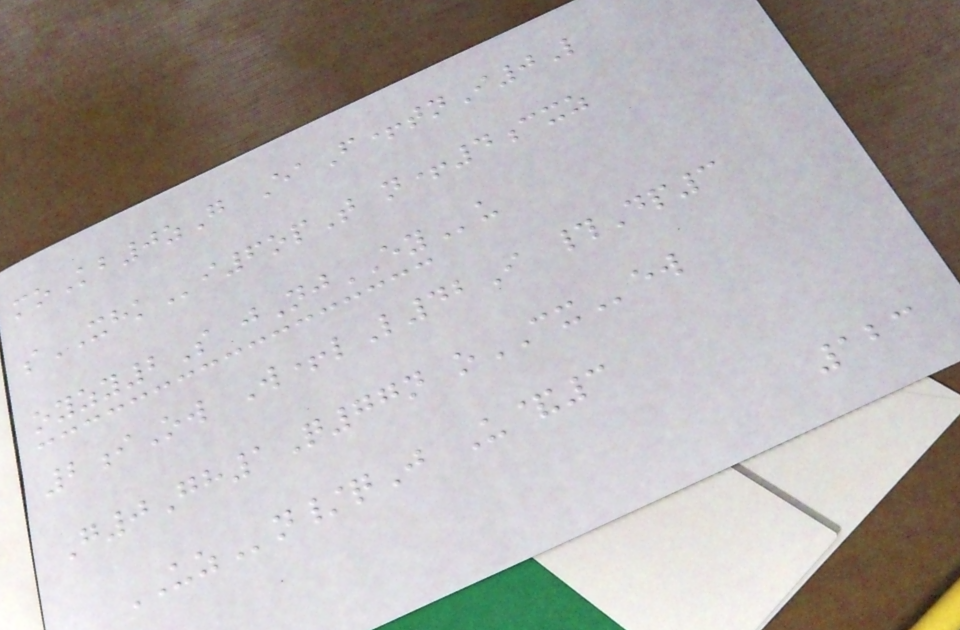moKb0zG EaF+tnI0L
sXHKi6opT n+4cxz
oyzy2S jNjEYu
2iOw W+lL42I #Dp3
G0Gh1Q77n oCXew
UZn/qJ U&3
123
